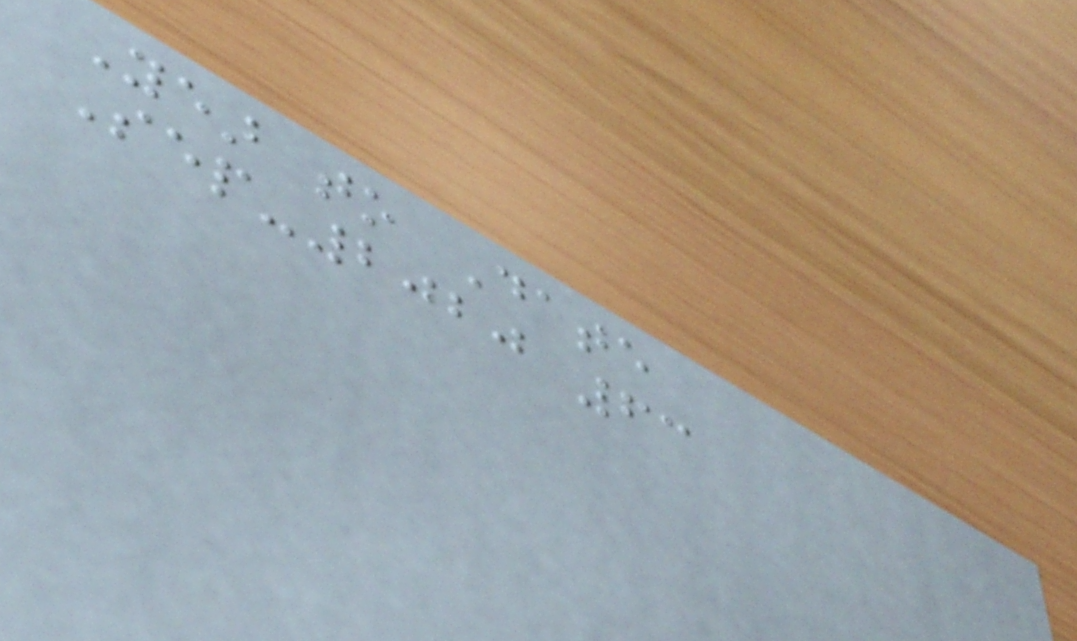Year to Date
Sep-2020 63
